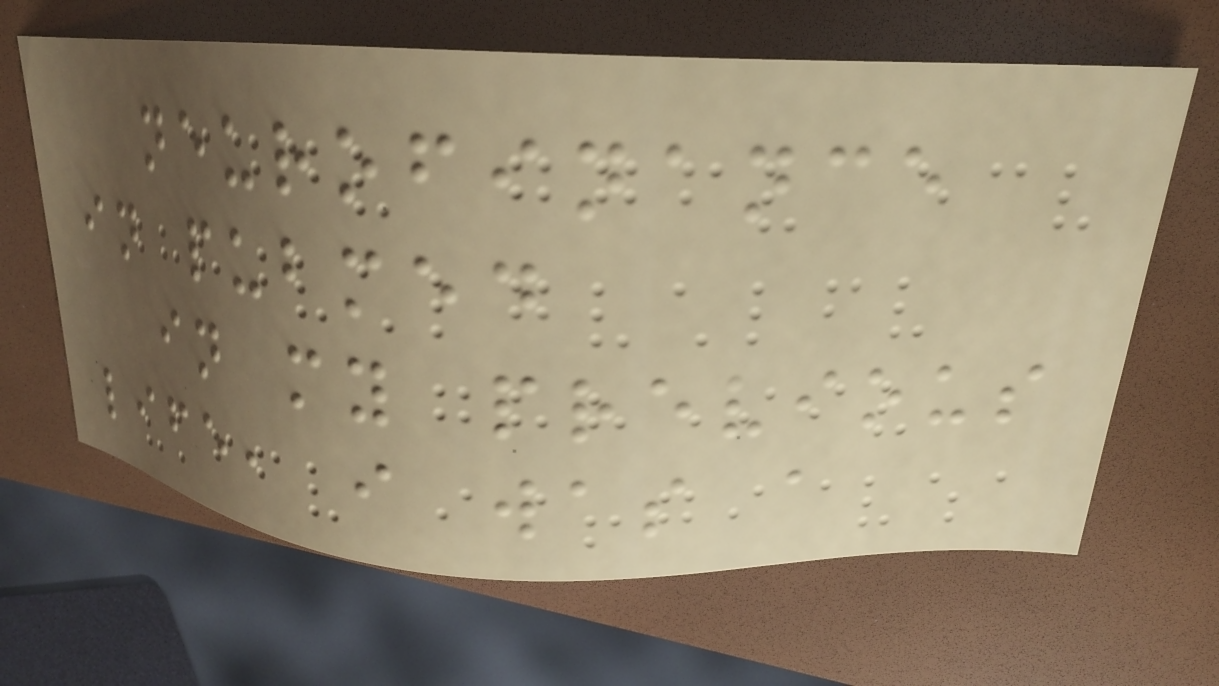neurofinance
in pubmed
in my previous
life, i was a
